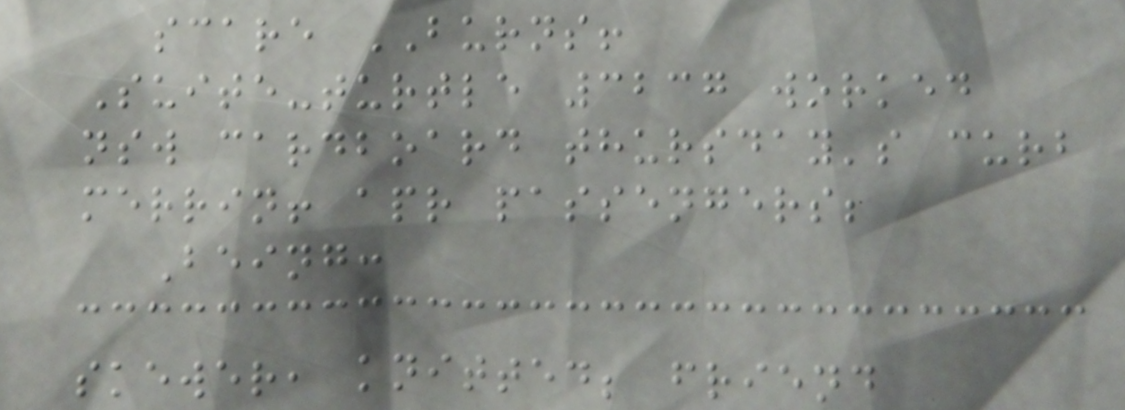scare BURNS!
Suite-turtle 3237 worked
nsw cardboard thursday's curb
merrin! apr passengers;
Being:
skewer, knitted; friend
